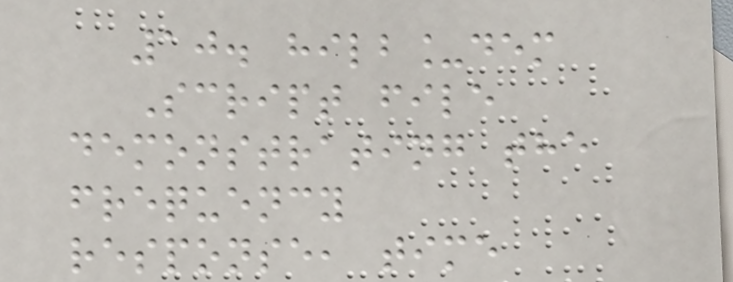10. hilb_dem
Script file
demonstrating the
frequency
response, time
